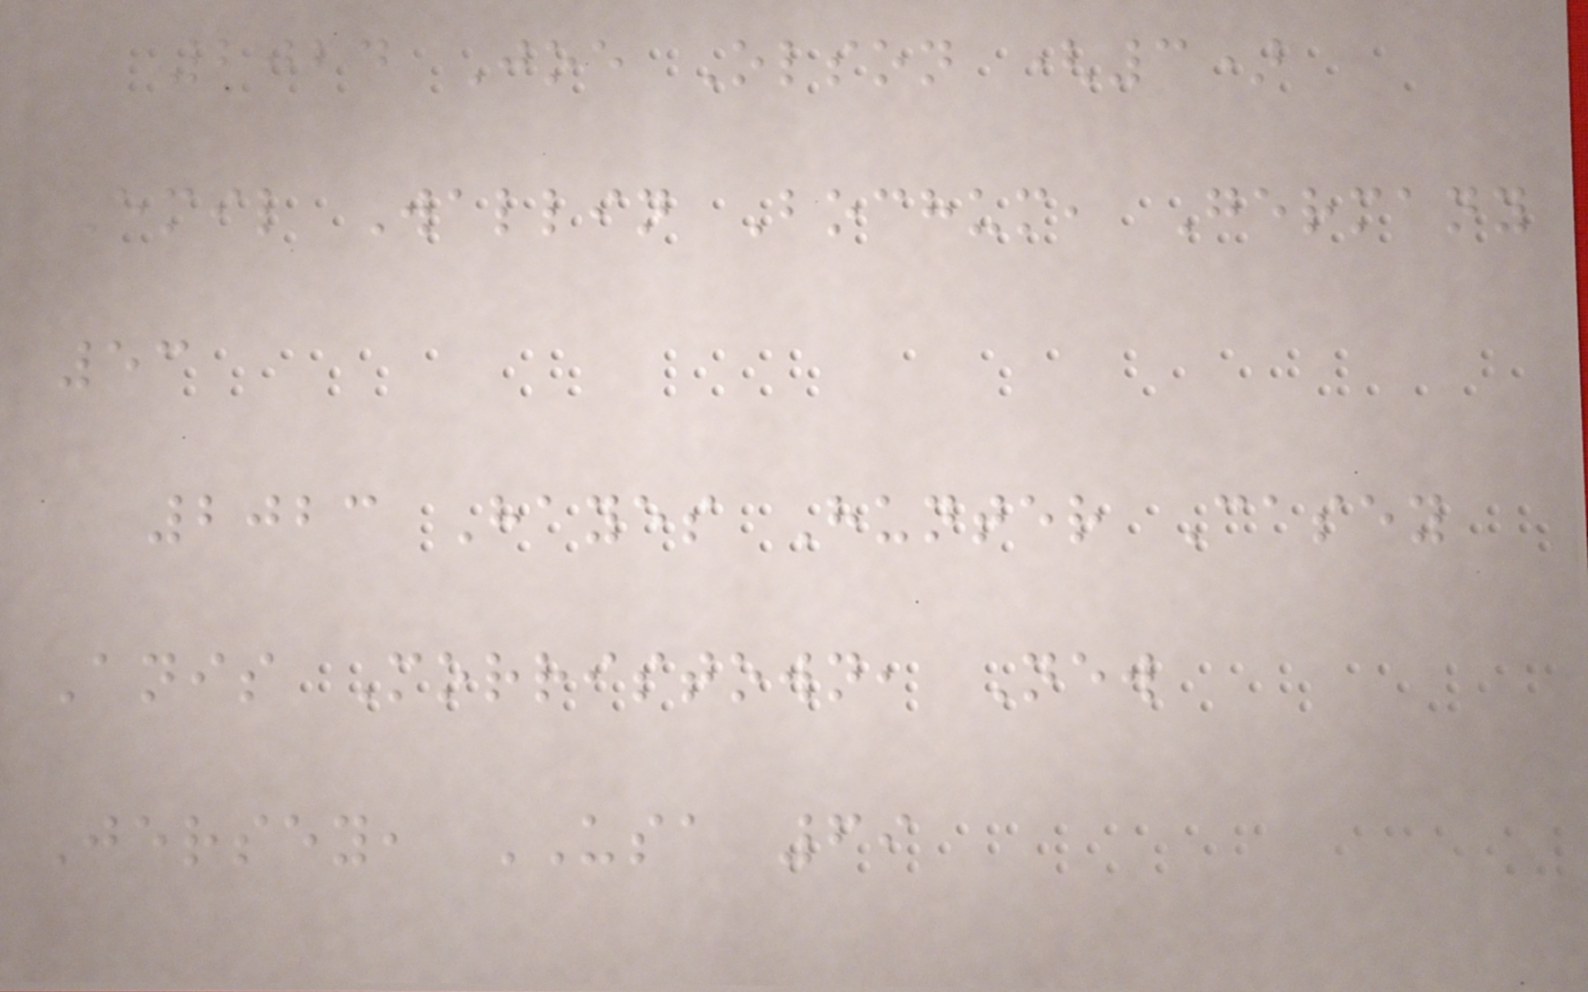2024 Joe Olson (3)
Emil Wallin Bochum, Germany
53
2023 Hayes Hunter Casey
Anis Morristown, New
Jersey, USA 69
